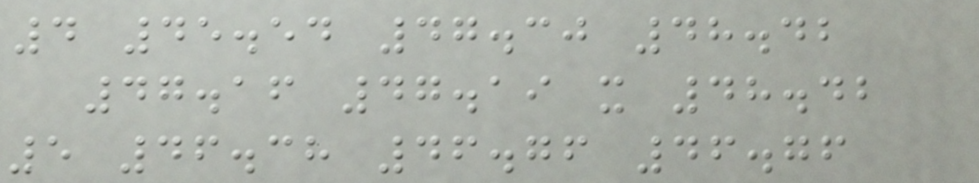4 45.54 47.30 48.42
47.16 47.19 x 48.42
5 46.38 46.76 46.76
